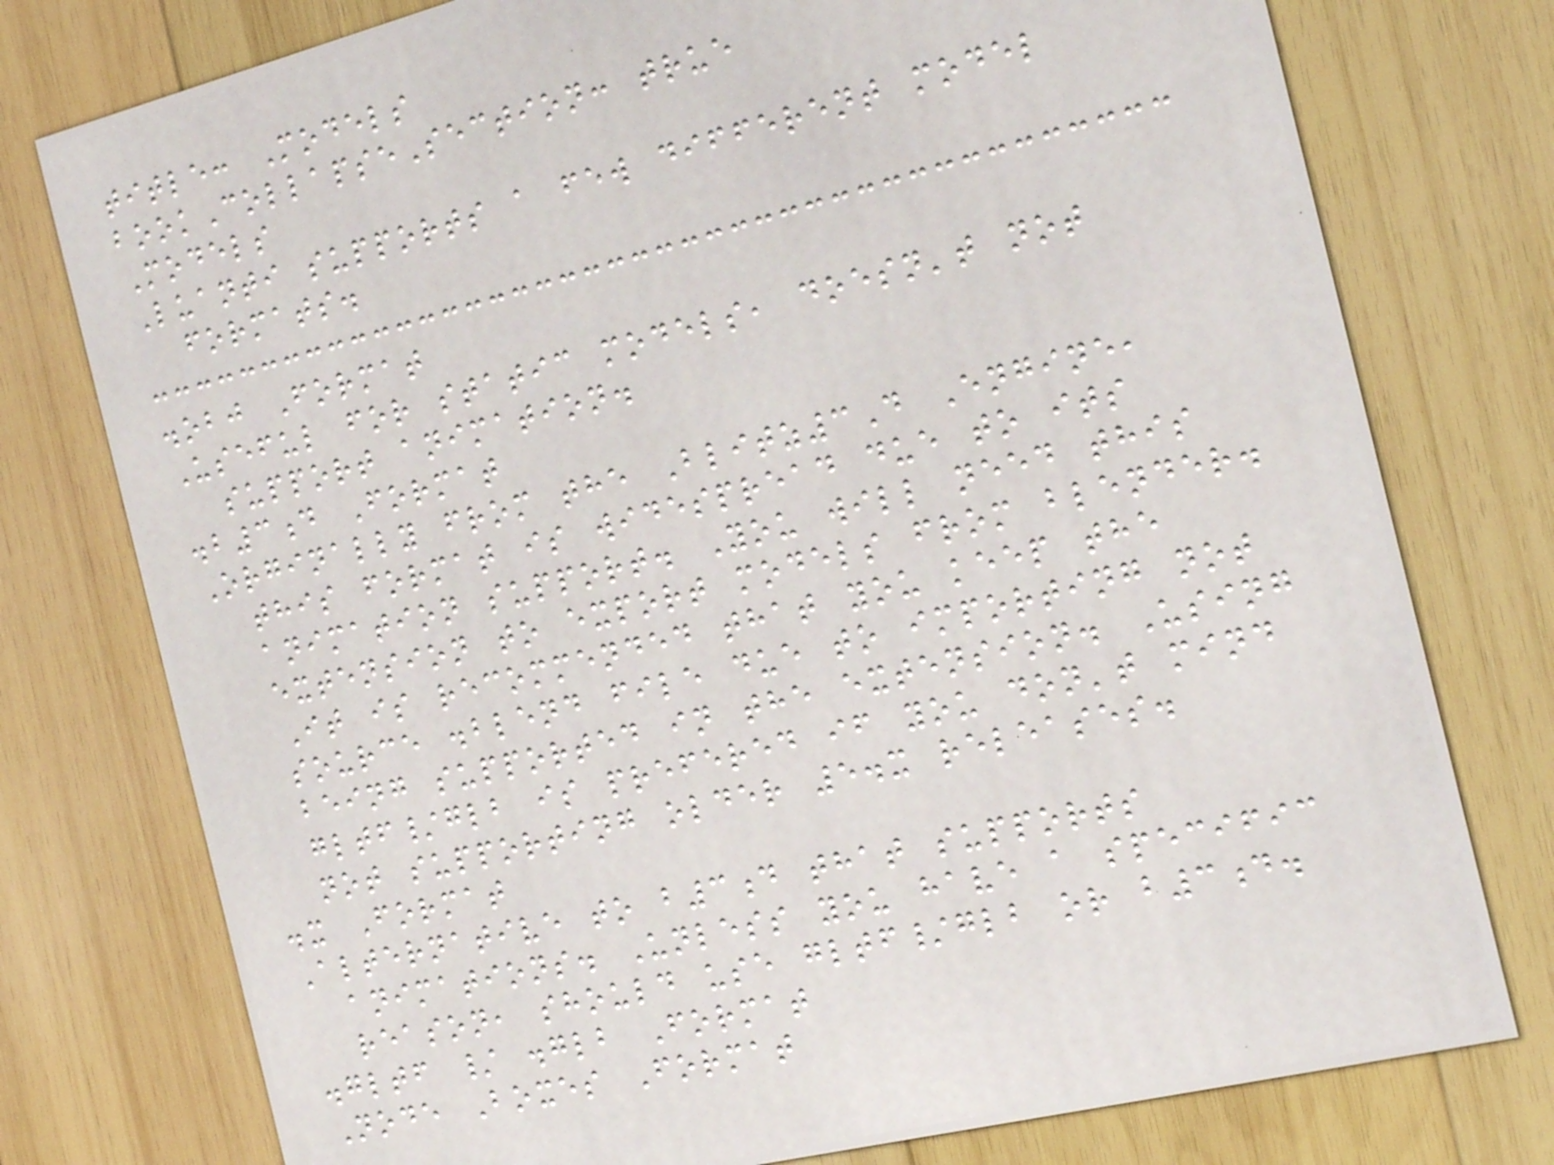title: Models
bookCollapseSection: true
Models
Luanti supports a few different model
formats.
.obj Format
Useful for static models, doesn't not
support animation.
.b3d Format
Orginally from the Blitz3D Engine,
this format is widespread due to its
animation support. You will need this
extension to export models from blender.
It is recommended that you keep the
source .blend file due to importing not
being supported in the extension. Using
gltf/glb is prefered if you don't mind
not supporting older 5.x releases.
.x Format
Alternative to b3d that supports
animations. Unless you have a specific
reason, should use gltf/glb or b3d.
.gltf / .glb Format
Node Boxes Format
